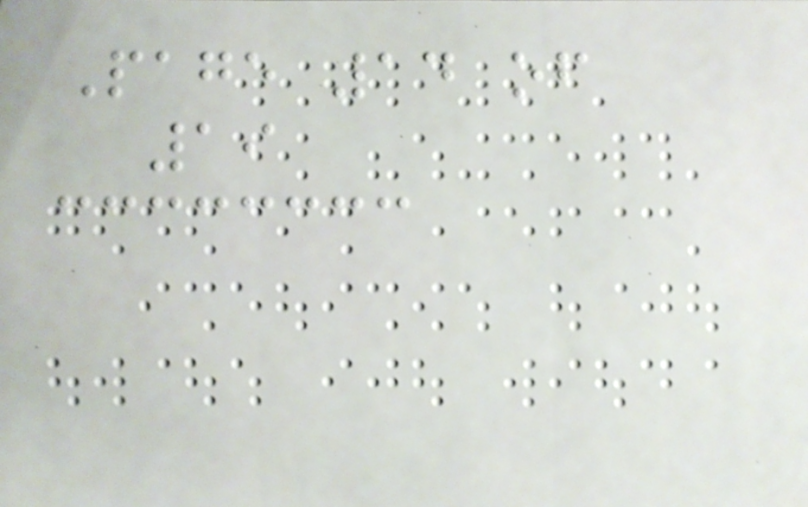Page 14 of
19
